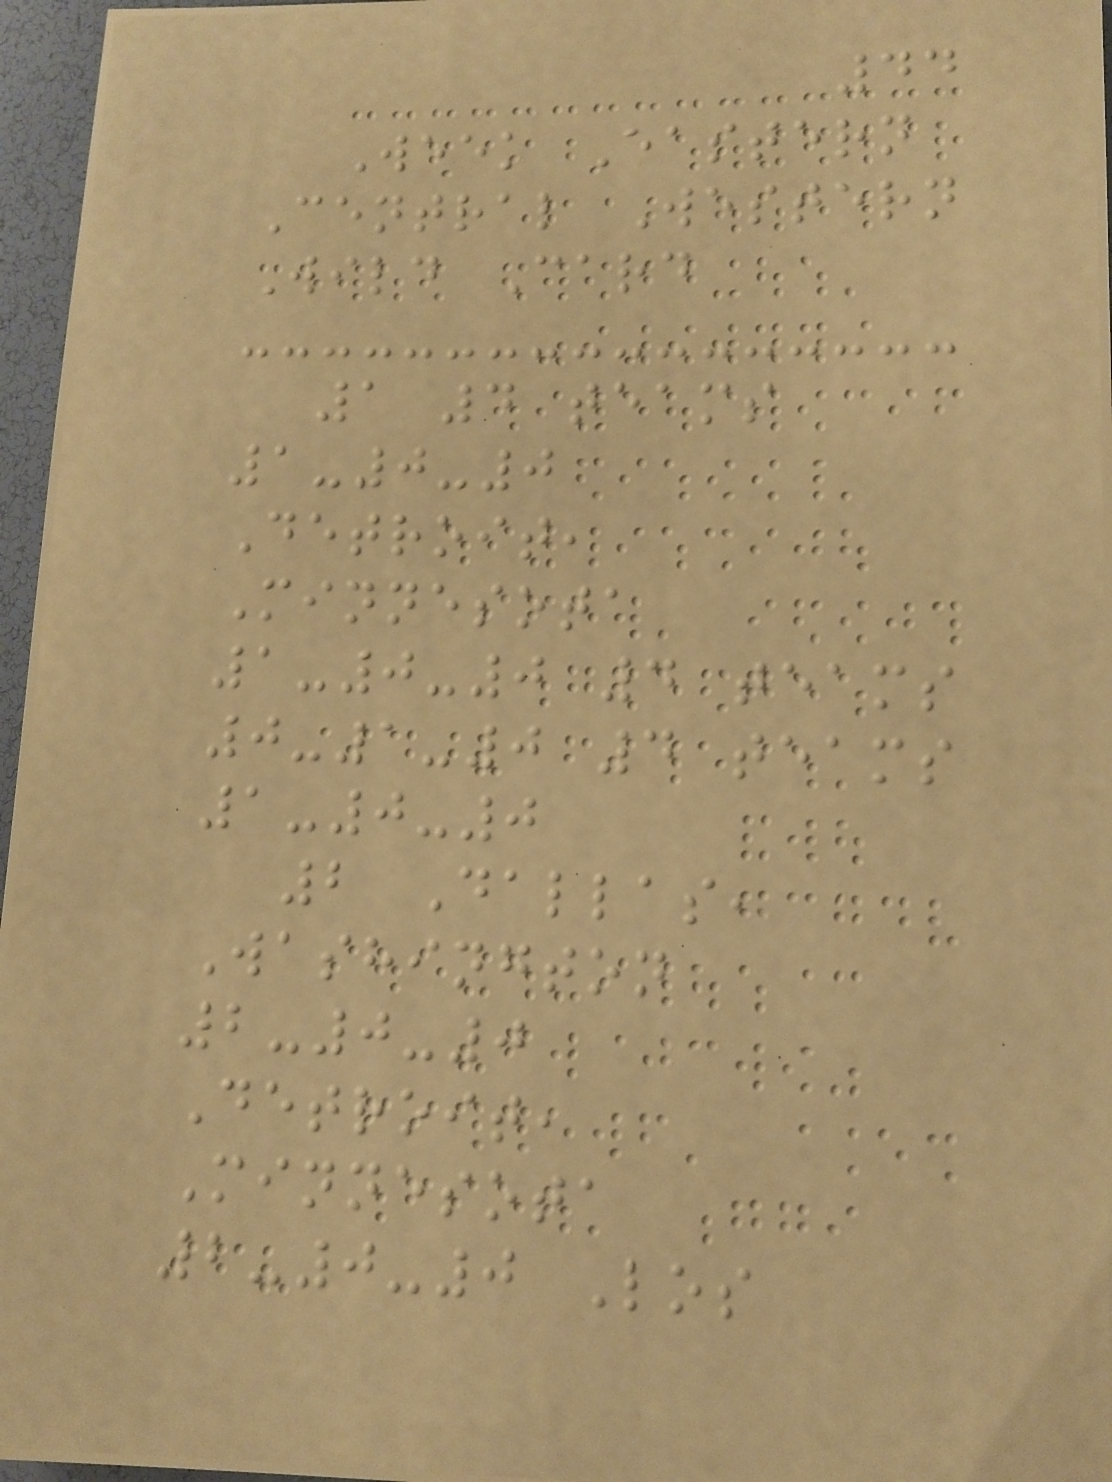44
Week Eastern
Central Western
Wild Card
1 4 teams
1-0-0
Detroit,
Minnesota
1-0-0 4 teams
0-1-0 4 teams
1-0-0
2 Dallas,
Washington
2-0-0
Detroit,
Minnesota
2-0-0 Los
